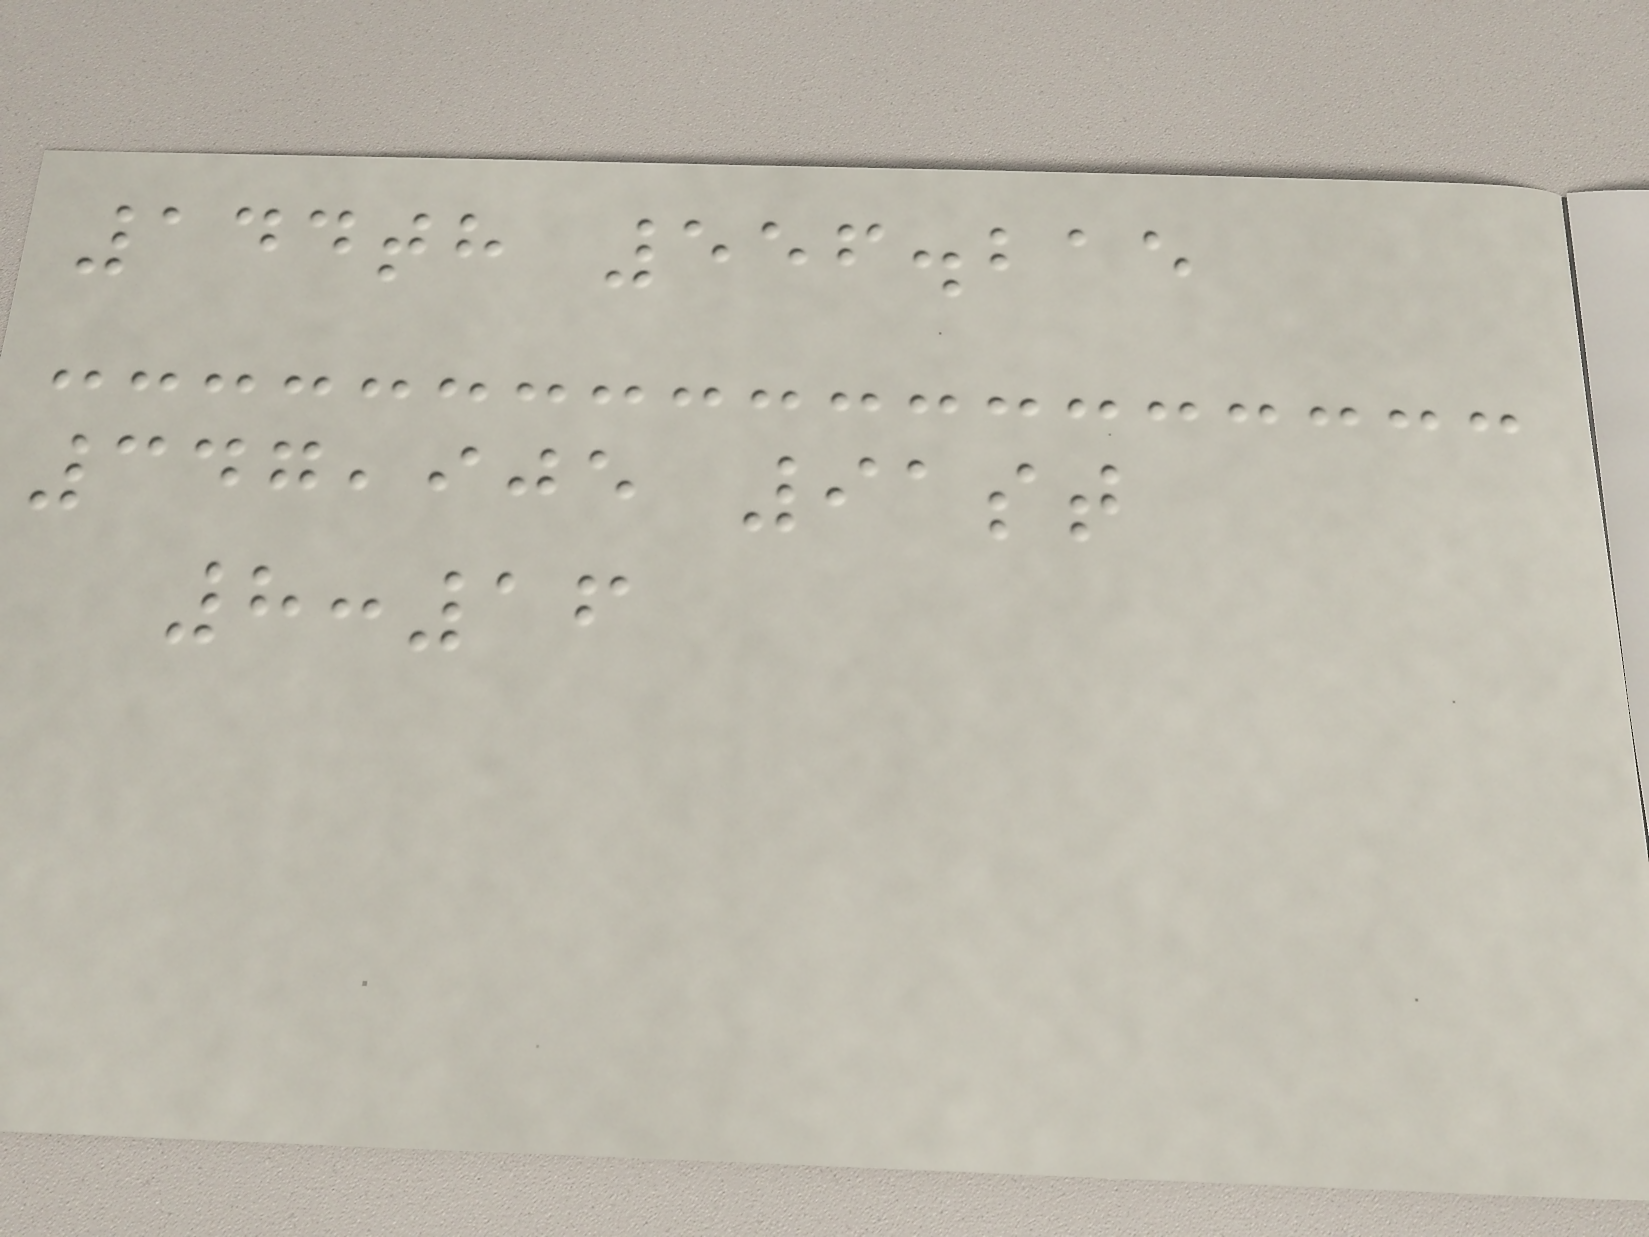144th 556.215
347,905 91st
8:16
